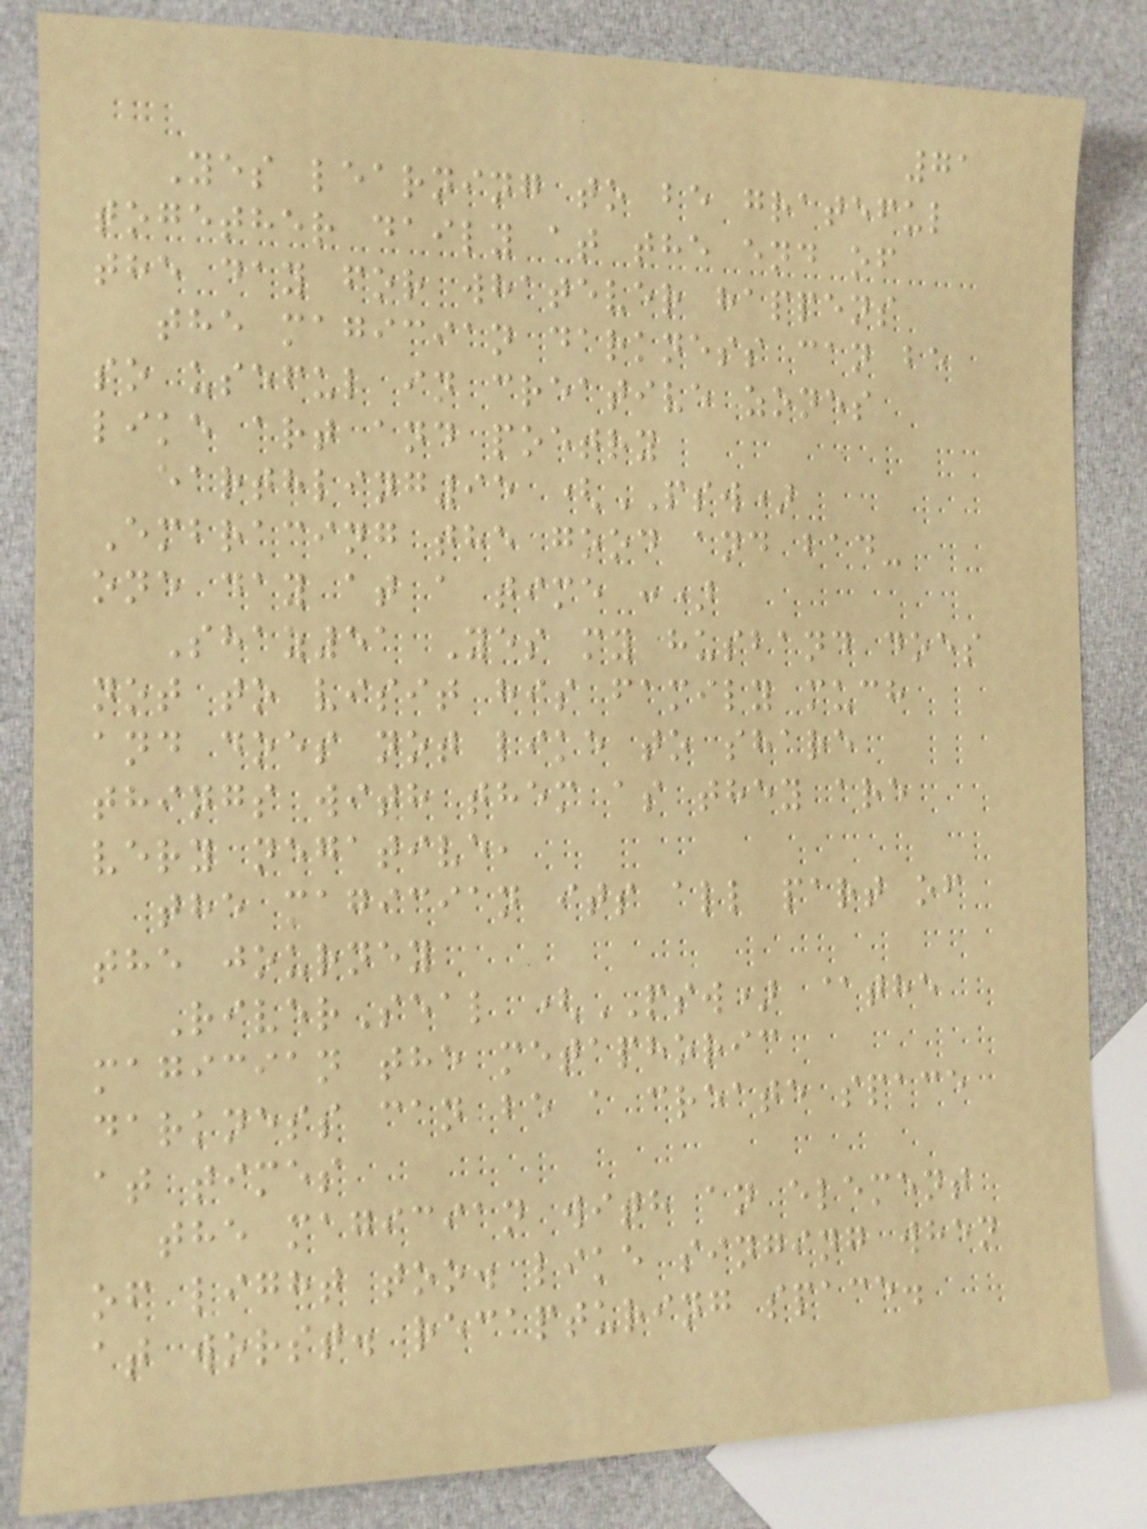71
Yes learning to be grateful
together daily at the end of
the day for whatever happens
the magician darkness can be
so useful in creative zones
like art and poetry
earthling95 (PSW)
Embracing the good and bad-
one day at a time :)
Shaz51 Yes my husband does
not to visit his family much
and does not like to share
things with them as they are
very negative,
the magician its all part of
the journey
RiverSeal (PSW) @the
magician the metaphoric
darkness can be a create space
at times
the magician with an element
of light too. like singing when
at worst. recapturing space.
